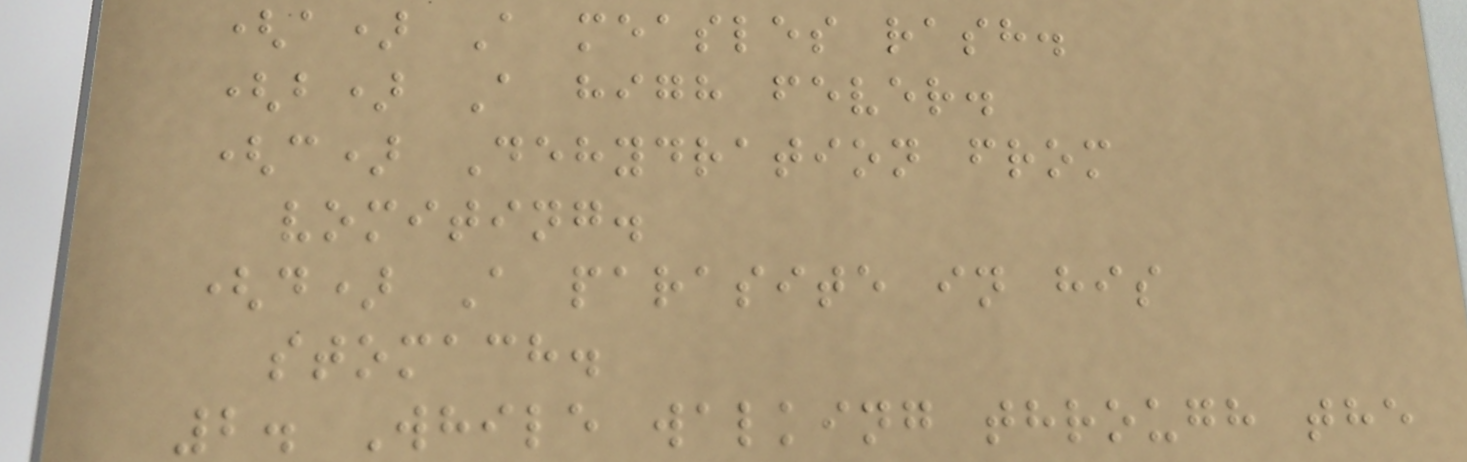(a) A measles rash.
(b) A high fever.
(c) Dehydration from
vomiting.
(d) A parasite in his
stomach.
2. While walking through the
